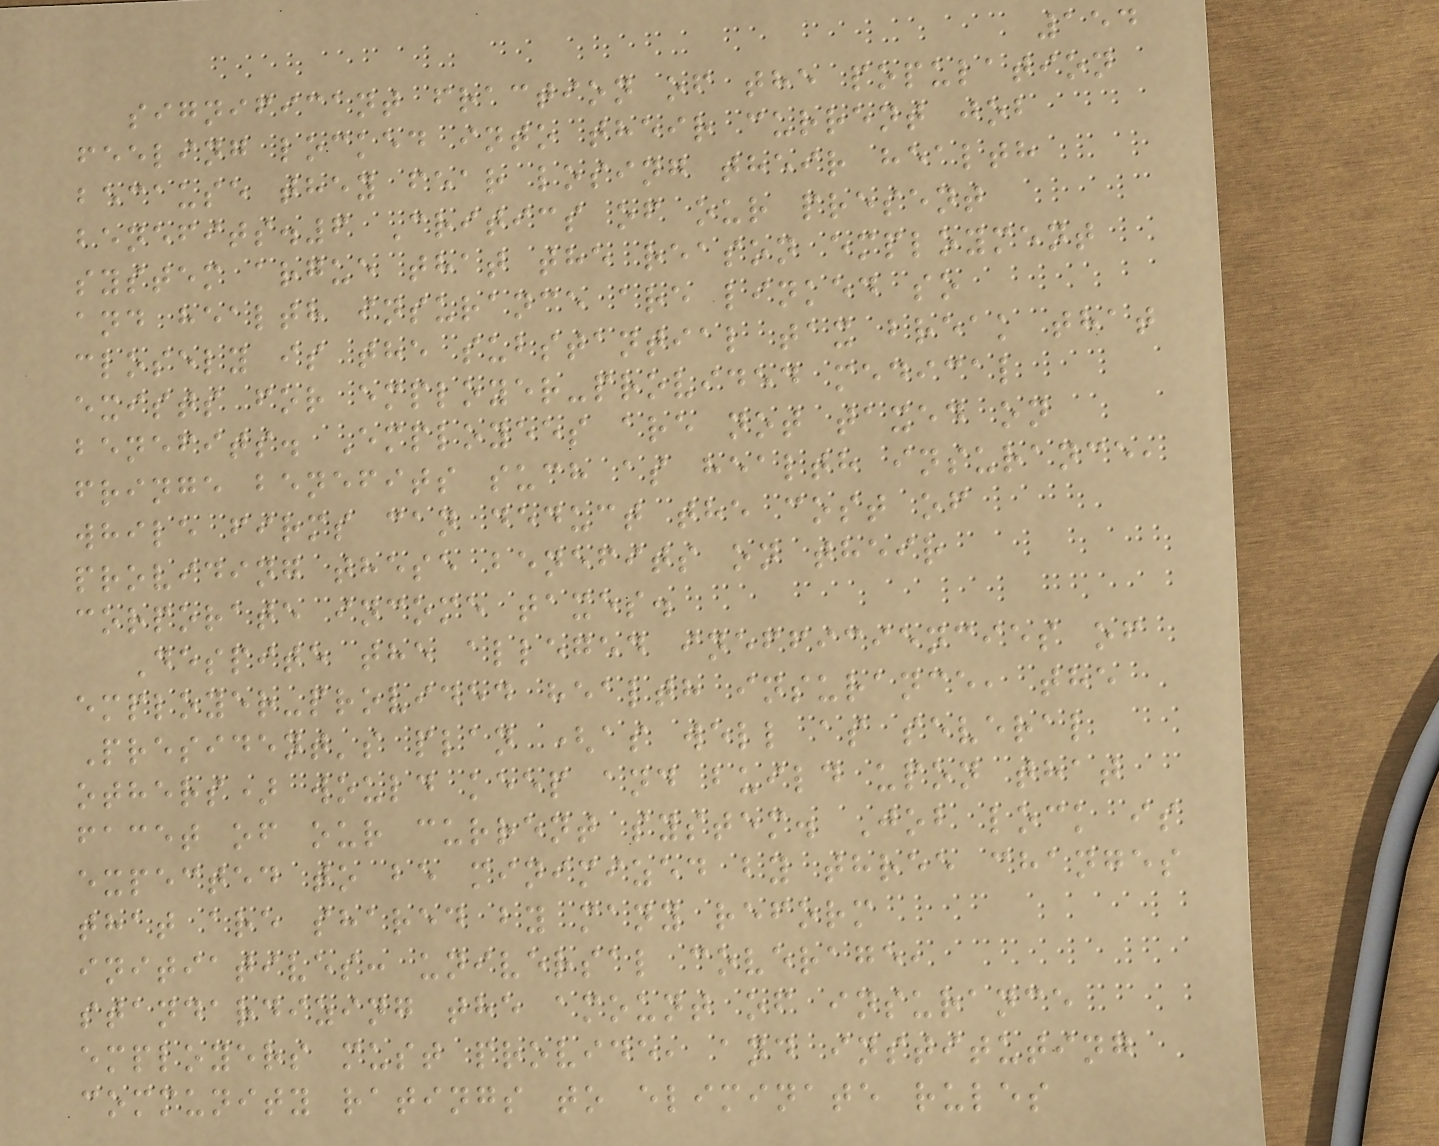154
significant fraction of the population
feeling locked into their current job
because they fear losing their health
benefits.6 Critics of our present
system argue that the reason employment
and health insurance are linked so
closely is the substantial tax break that
exists for employer-provided medical
benefits. Employees are not taxed on
fringe benefits such as health insurance,
while firms can deduct the cost of
providing these benefits on their
corporate income taxes.
Despite the alleged inefficiencies of
employer-provided health insurance, the
President's plan (as well as several
others) would keep and build upon that
facet of our current system. Job lock is
expected to be minimized by three changes
that are shared by many reform
initiatives: universal coverage,
standardizing the amount of insurance
employers must provide, and instituting
community ratings to eliminate rules
